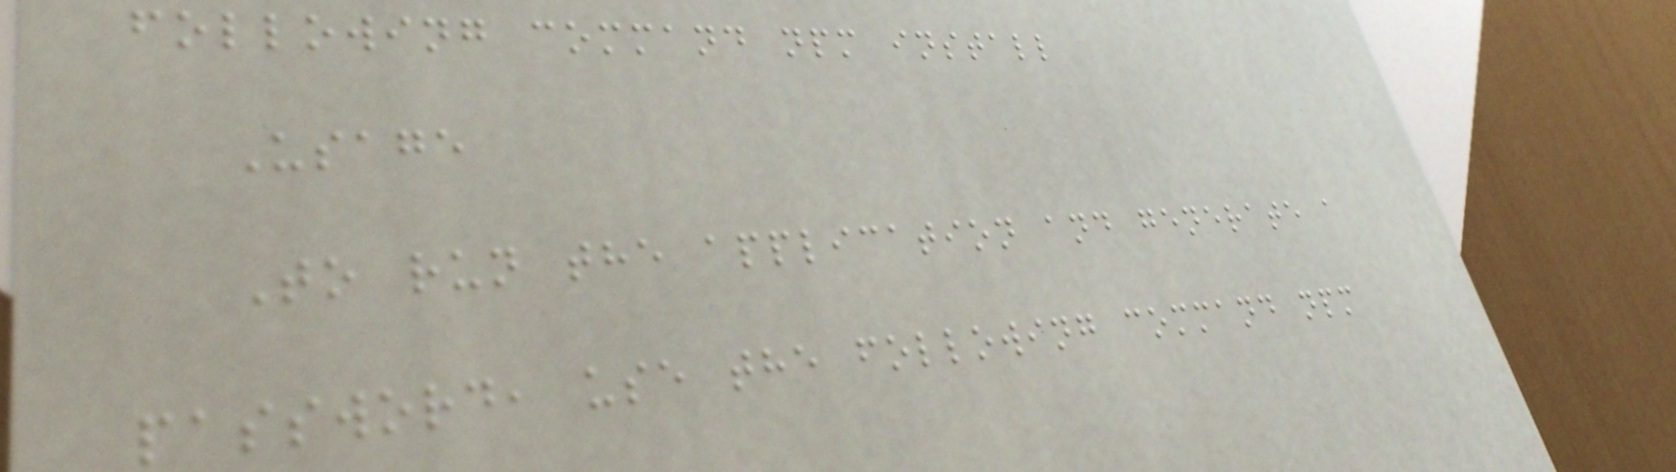following command npm install
Usage
To run the application and generate a
password, use the following command npm
